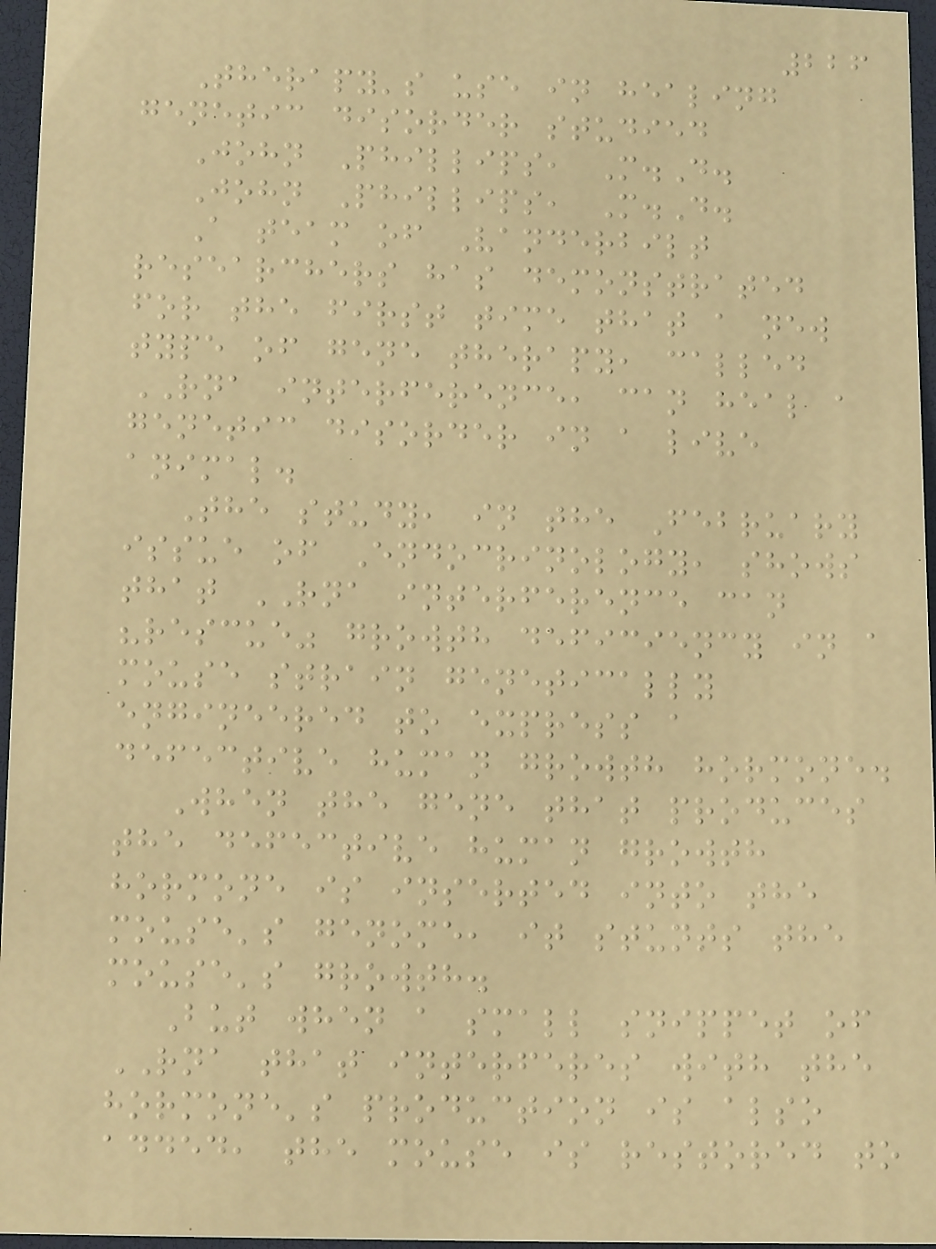226
Therapy's use in healing
genetic disorder studied
John Phillips, M.D.
John Phillips, M.D.
A team of Vanderbilt
researchers has demonstrated
for the first time that a new
type of gene therapy, called
RNA interference, can heal a
genetic disorder in a live
animal.
The study, in the February
issue of Endocrinology, shows
that RNA interference can
"rescue" growth deficiency in a
mouse strain genetically
engineered to express a
defective human growth hormone.
When the gene that produces
the defective human growth
hormone is inserted into the
mouse's genome, it stunts the
mouse's growth.
But when a small snippet of
RNA that interferes with the
hormone's production is also
added, the mouse is restored to
